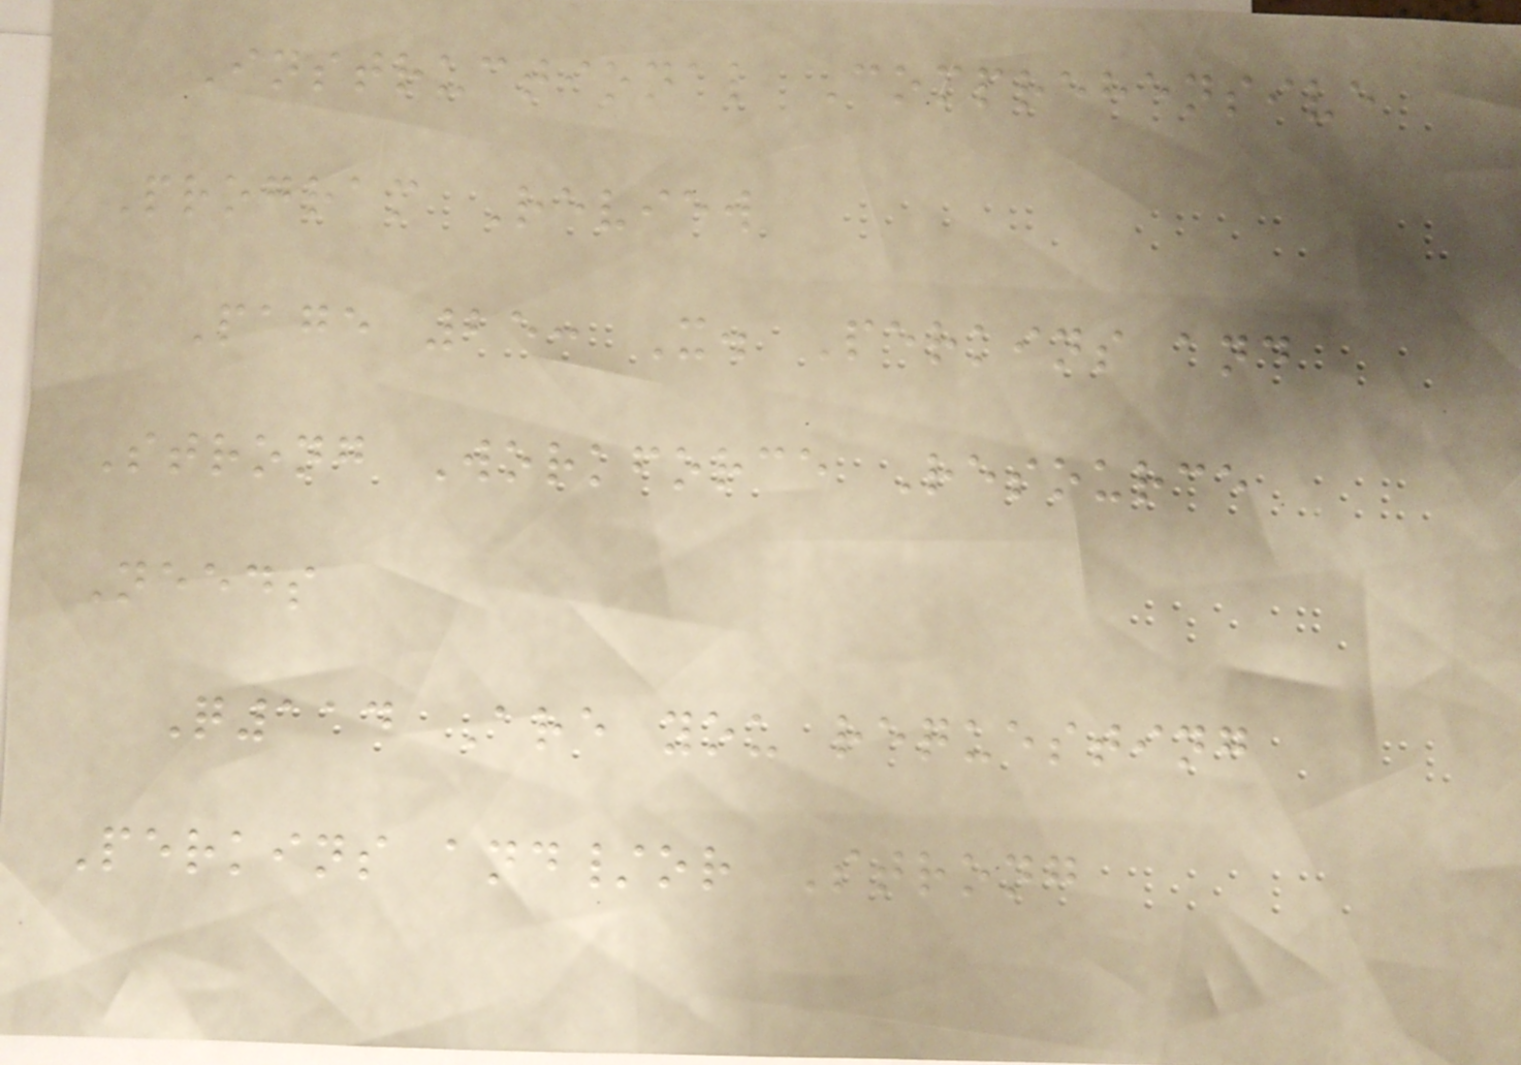Instructional Comprehensive
Program Review
Page 25: X. Perkins and
Strong Workforce Resource
Needs
Q114 Are you requesting
Perkins and/or Strong
